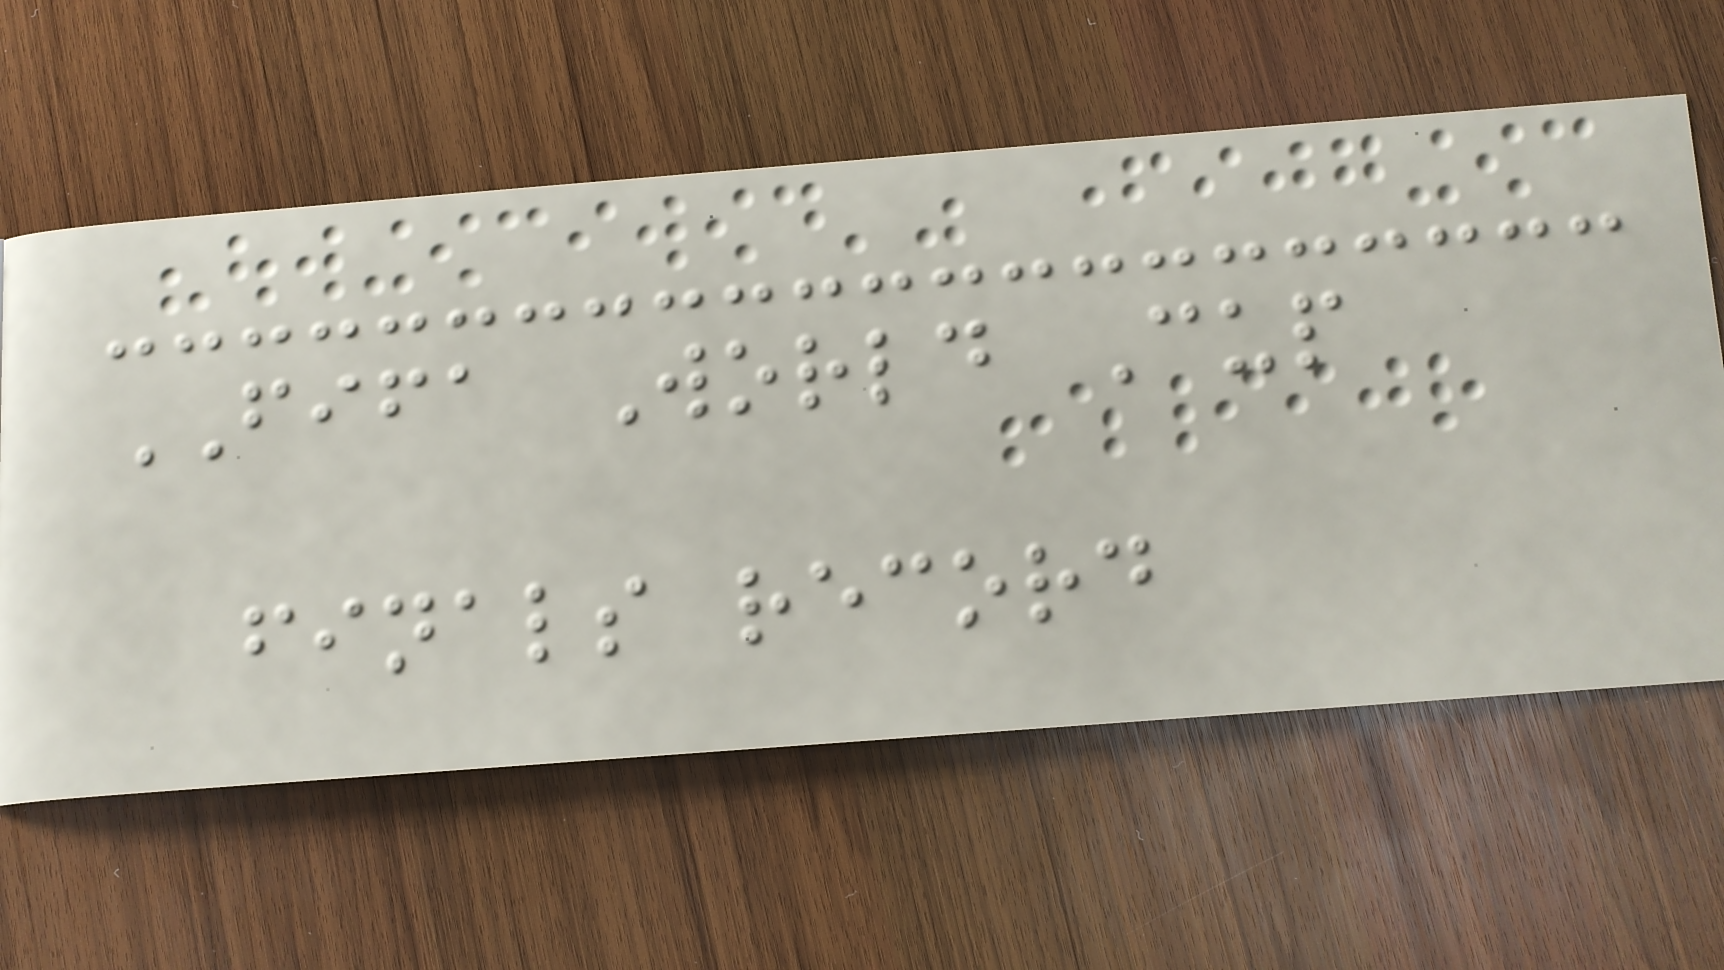FIFA World Cup
finals record
